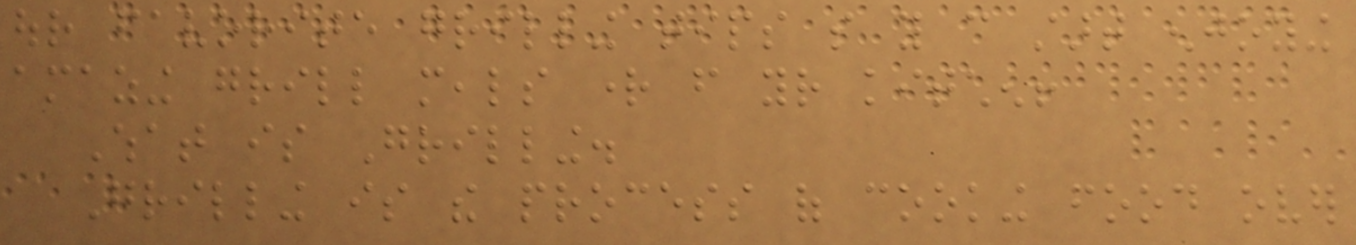our favorite grilling tips so you can start enjoying
amazing grill meals right from your kitchen!
What is Grilling.
Grilling is the process of cooking food over
